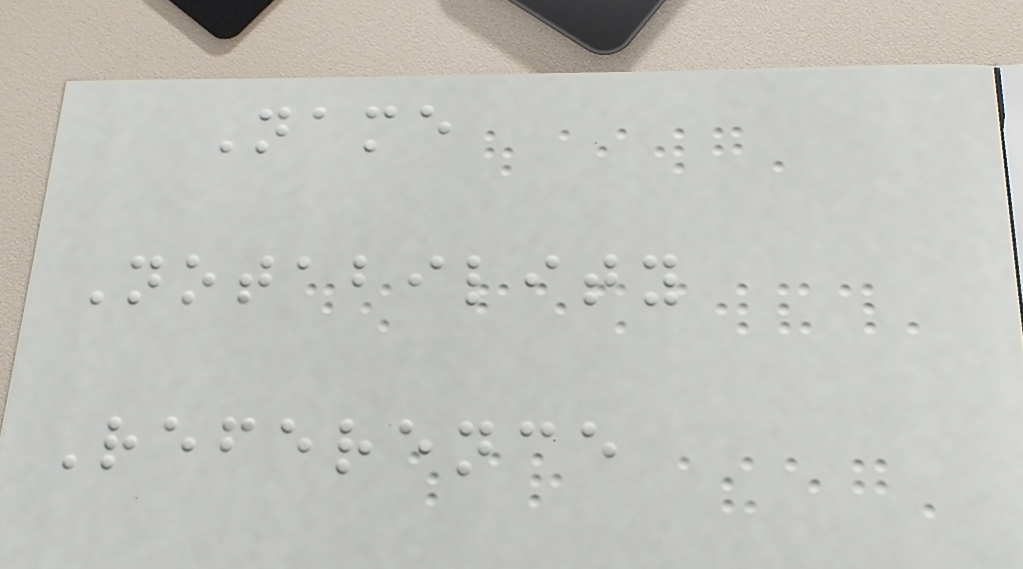Name
Notability
Reference
